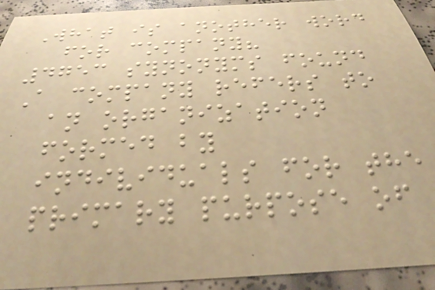What is another word
for company?
4753 synonyms found
A company refers to
an organization
formed by
individuals for the
primary purpose of
